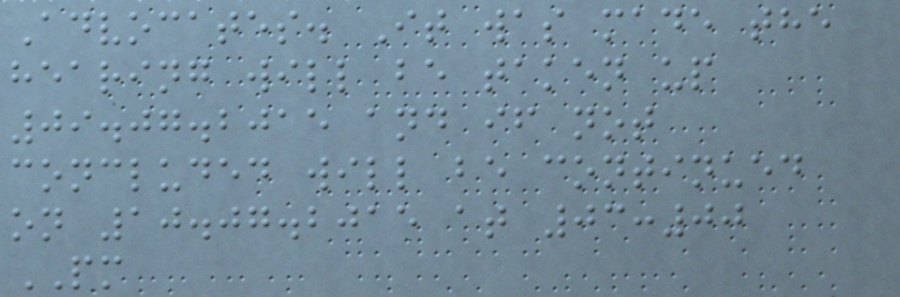Advocates. It was made the
hearing will be taken up
09.07.2015 and if not
concluded will be continued
on 10.07.2015 at 03:00
PM
